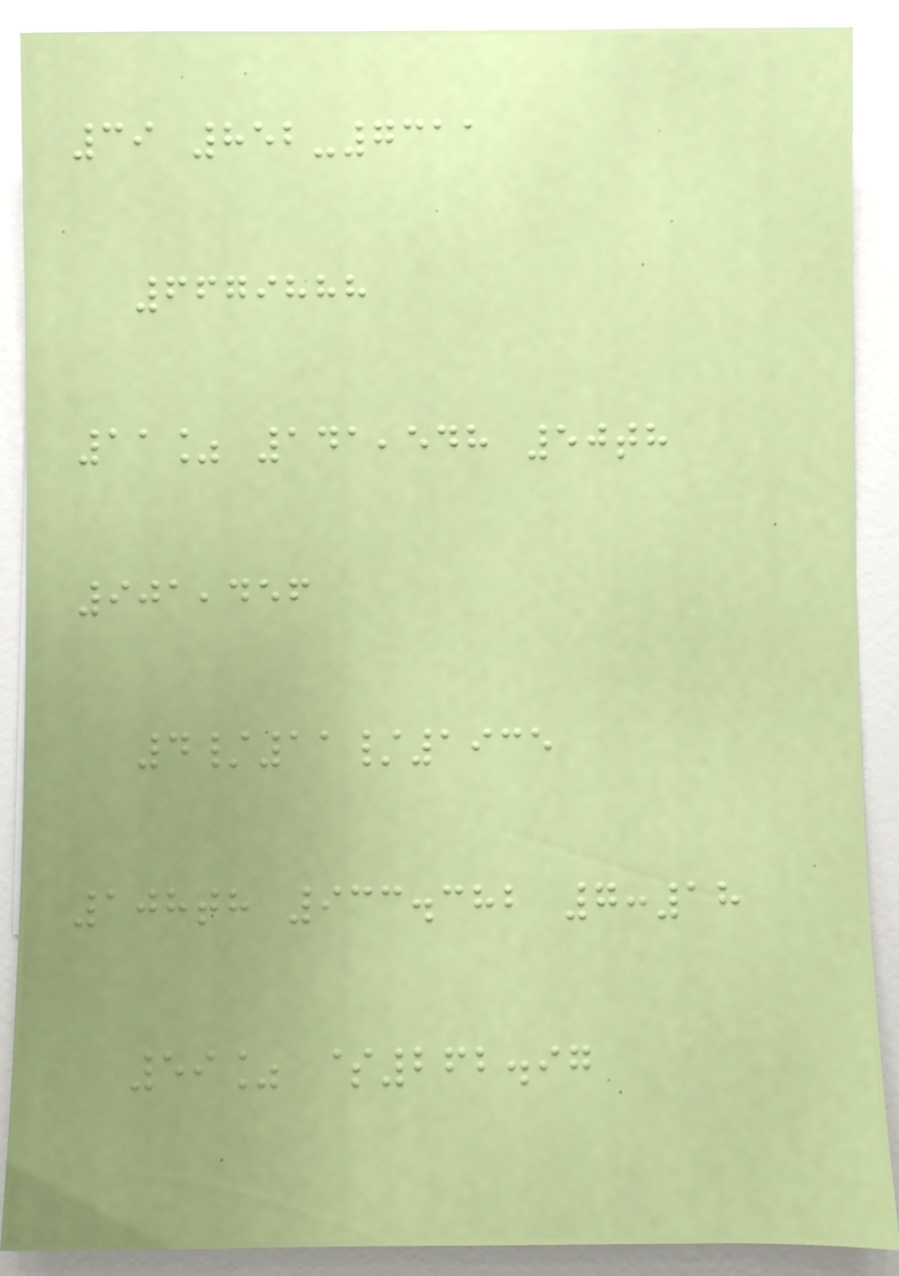39 852-7311
6679888
11% 141,548 50th
901,456
4/11/1935
108th 933.382 7:18
59% $262.97
